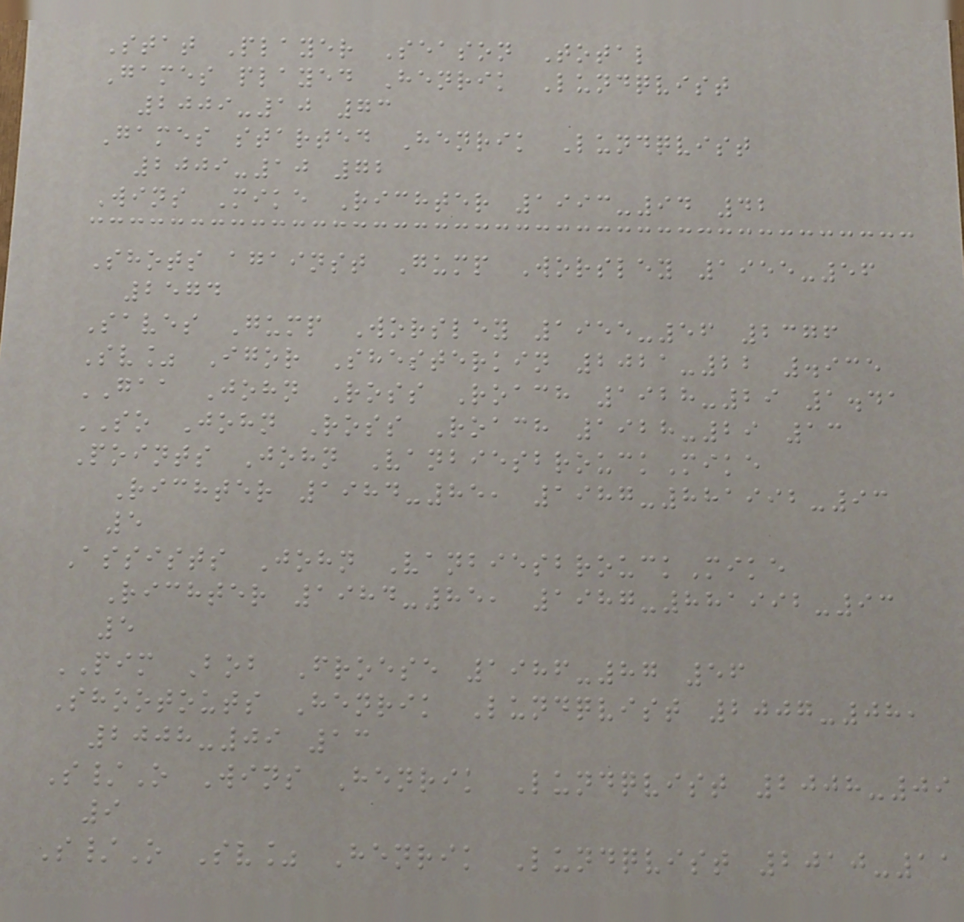Stat Player Season Total
Games played Henrik Lundqvist
2009-10 73
Games started Henrik Lundqvist
2009-10 72
Wins Mike Richter 1993-94 42
Shots against Gump Worsley 1955-56
2574
Saves Gump Worsley 1955-56 2376
Sv% Igor Shesterkin 2021-22 .935
GAA John Ross Roach 1928-29 1.41
SO John Ross Roach 1928-29 13
Points John VanbiesbrouckMike
Richter 1984-85, 1987-881992-93
5
Assists John VanbiesbrouckMike
Richter 1984-85, 1987-881992-93
5
PIM Bob Froese 1986-87 56
Shootouts Henrik Lundqvist 2007-08,
2008-09 13
S/O Wins Henrik Lundqvist 2008-09
9
S/O Sv% Henrik Lundqvist 2010-11
